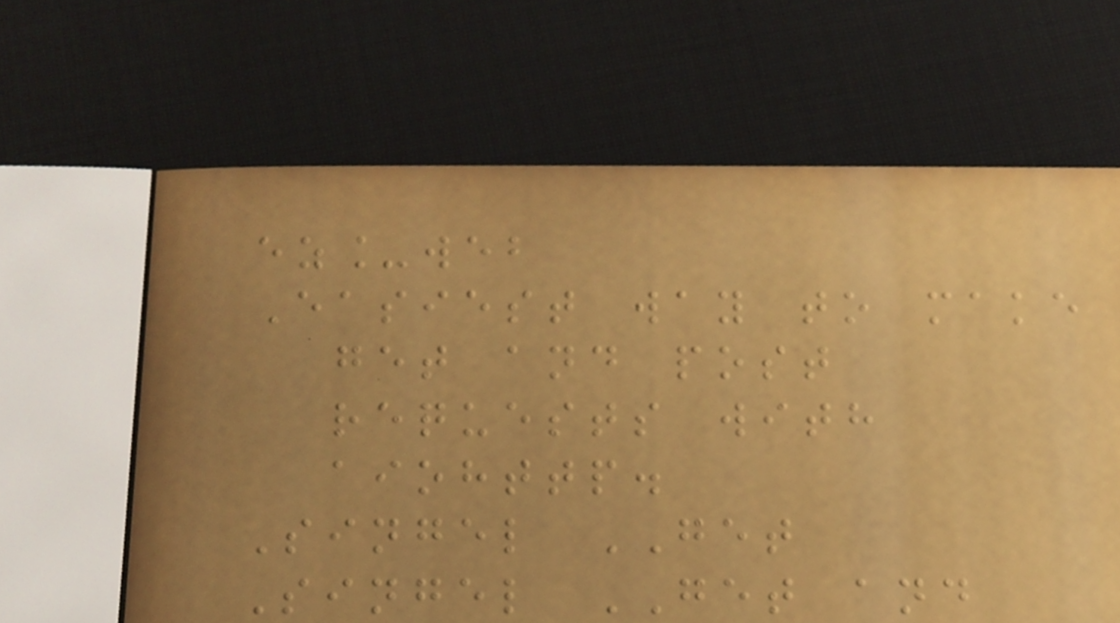ez_web
Easiest way to make
get and post
requests with
aiohttp.
Singel GET
Singel GET and
